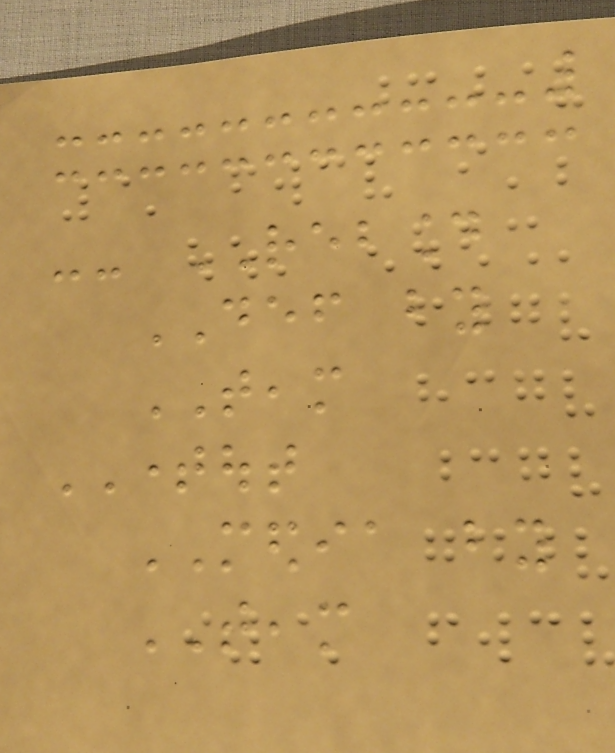-- REBOUND
DEF by
TEAM
TIMEOUT
MEDIA by
TEAM
